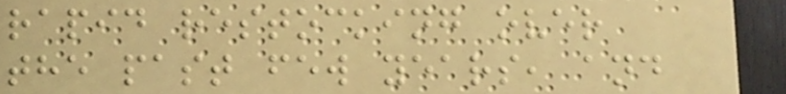rapid restocking over
the past few years, and
